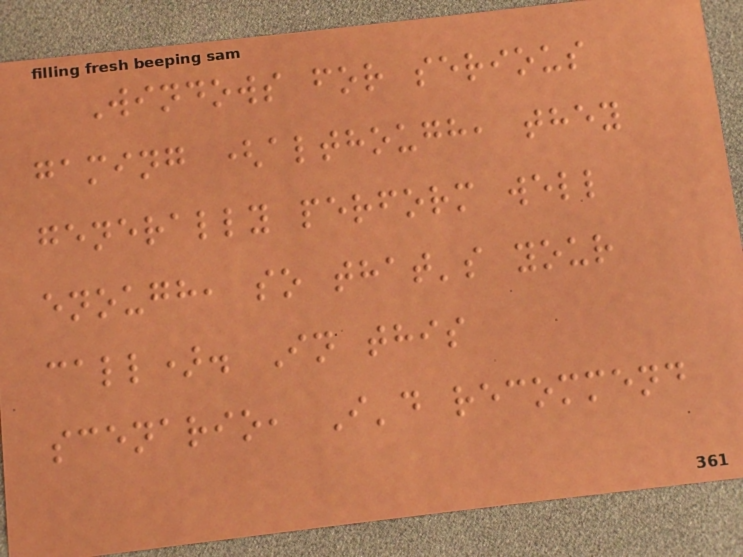Windows for serious
gaming (although, they
generally perform well
enough, so that's your
call). In this
scenario, I'd recommend
